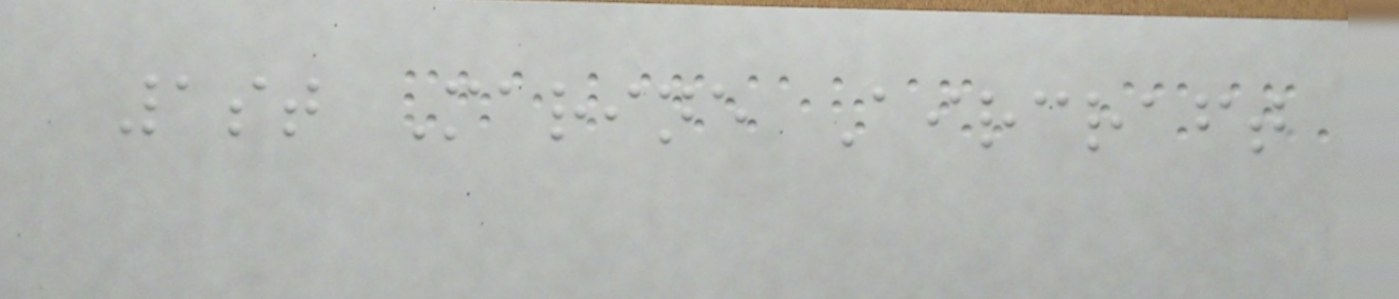1st Marine Aircraft
